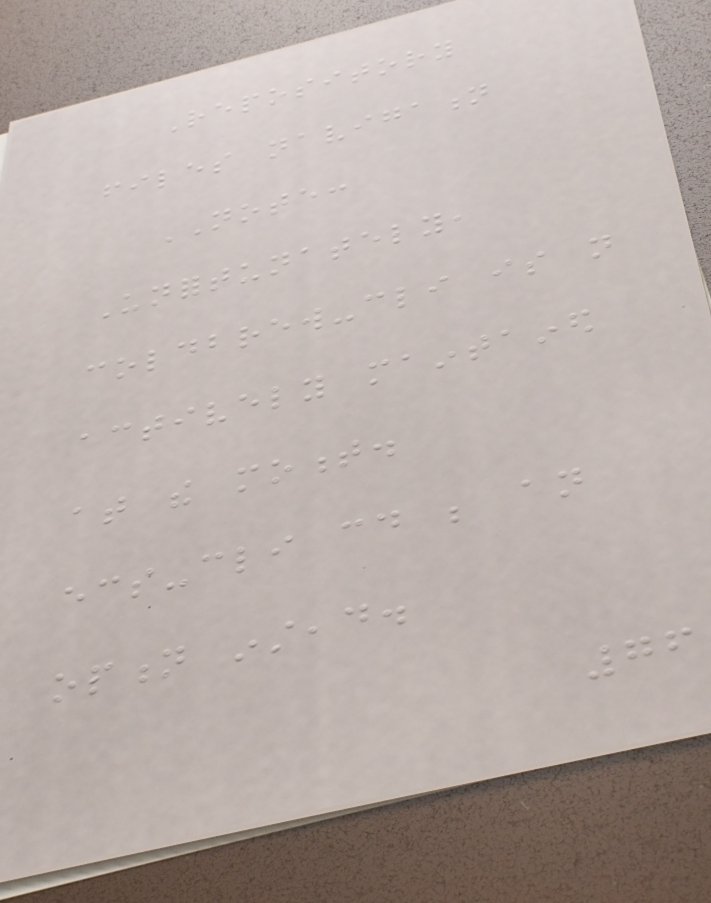Repository
files navigation
NOTE:
Unfortunately,
coldbrew-cli is not
actively maintained
at the moment.
ecs-cli could be an
option instead.
76
